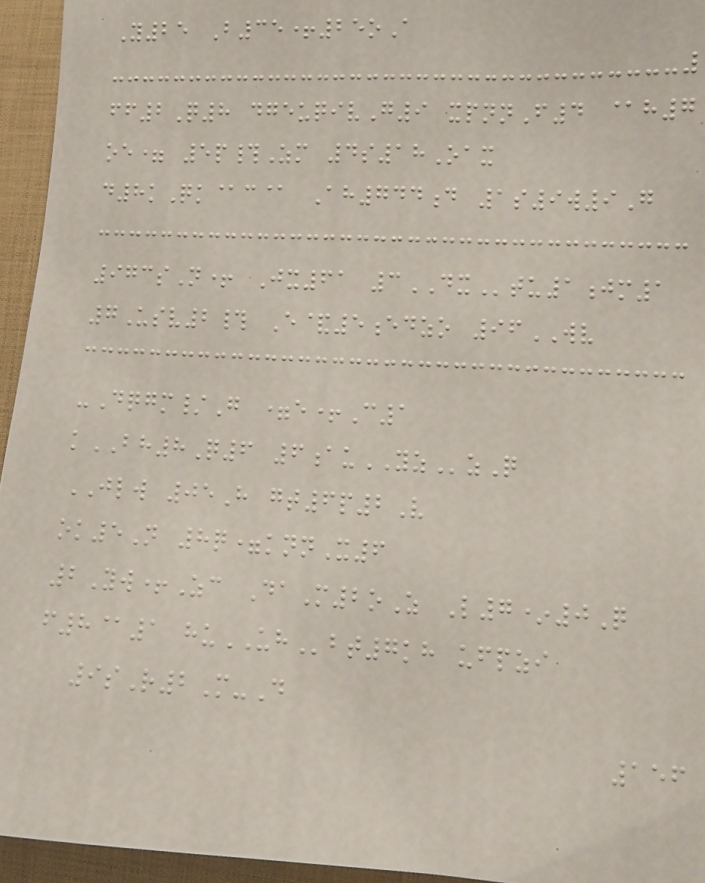Y25 B35+25oA
ff2Q8 dgeuqivG9 xpnnF4 @h7
oe= 5p#Zm 4s18Oax
d8kQk@c@ Ah744d 1s9w9G
973sN+ Jx61 3DXtu1jm1
7Usv2# E&5edzo 96WV
-Dqgm/G =e+C1
kBH8Q6 6auYZzQ
JLW 05H gt6p2V
ok5N 8q=knnX6
2Yw+Zc DaM2oZ L7*0Q
f8@1 huUHbt7kh ufpzi
9sR2M-D
156
